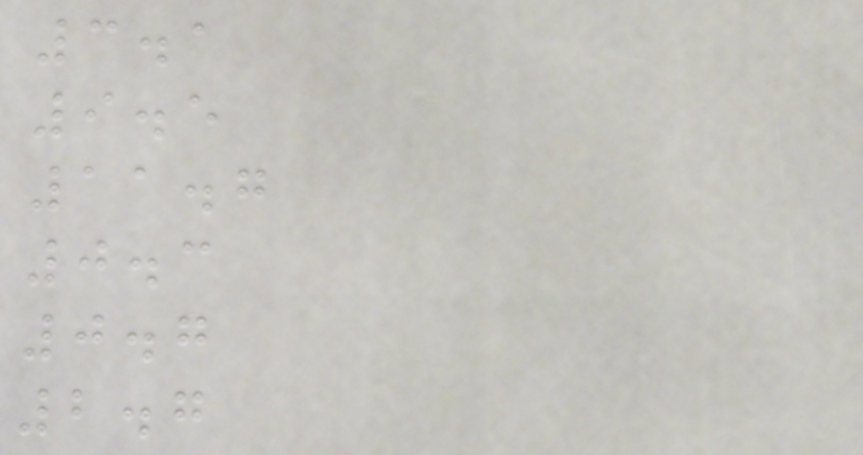3.1
9.5
11.7
0.3
0.7
2.7
